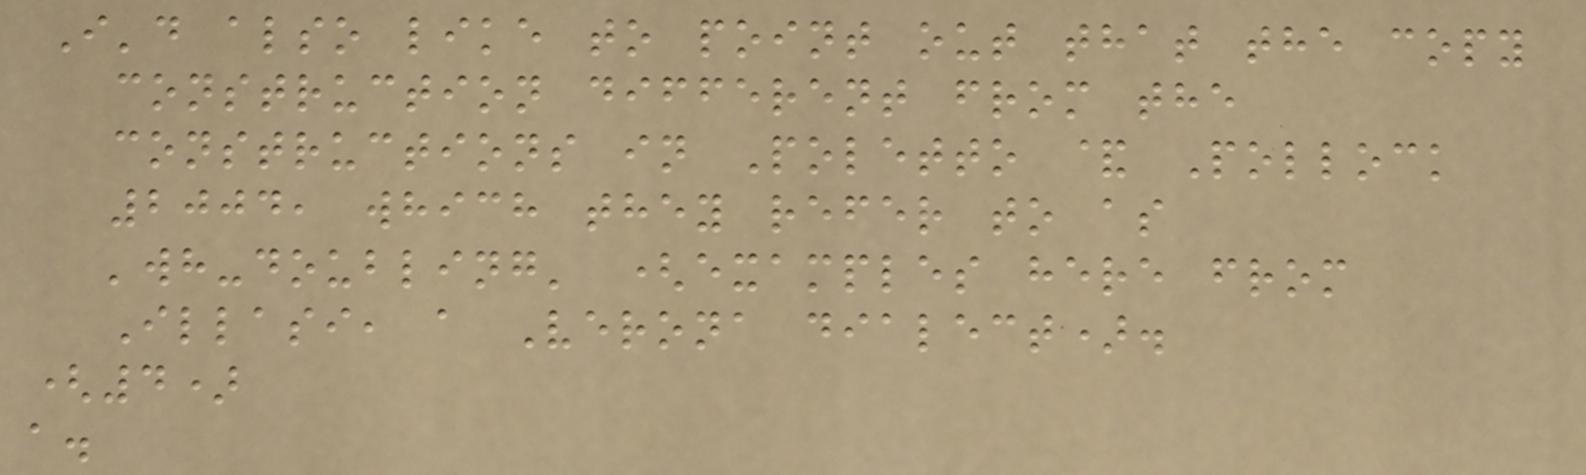I'd also like to point out that the copy
construction different from the
constructions in Poletto & Pollock
2004, which they refer to as
'wh-doubling' (examples here from
Illasi, a Verona dialect).
(4)
a.
